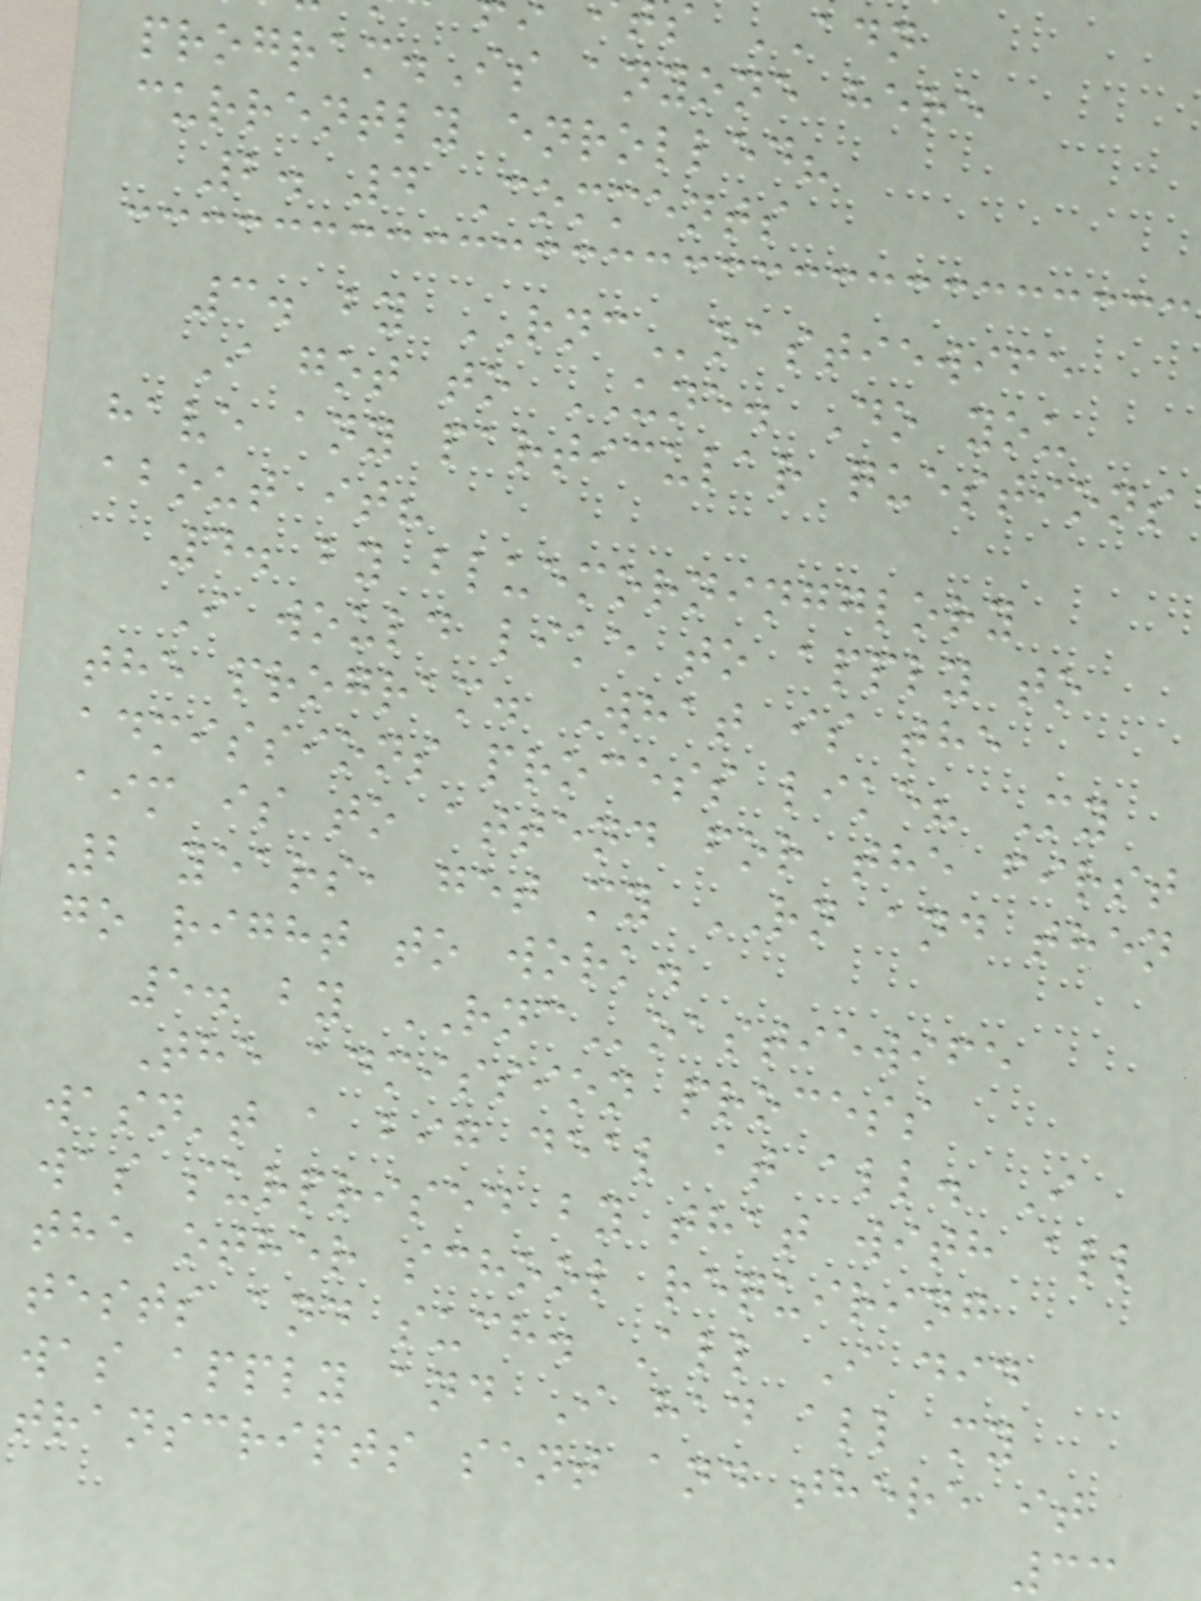program.Is anyone here
currently enrolled?
2. 4 Comments
3. by RNCoastiewife
I got to UNE. Do you
have any particular questions
about it?
4. by bluemorningglory
I would like to apply to
the program. What is the
admissions process like? My
aim is to attend for the first
2 years, get my RN and then
go right to work.
5. by RNCoastiewife
The admission process
wasn't a big deal at all. I
was surprised by that with all
the other school requiring
tests and such. All I did
was apply and I had all my
transcripts sent and there it
